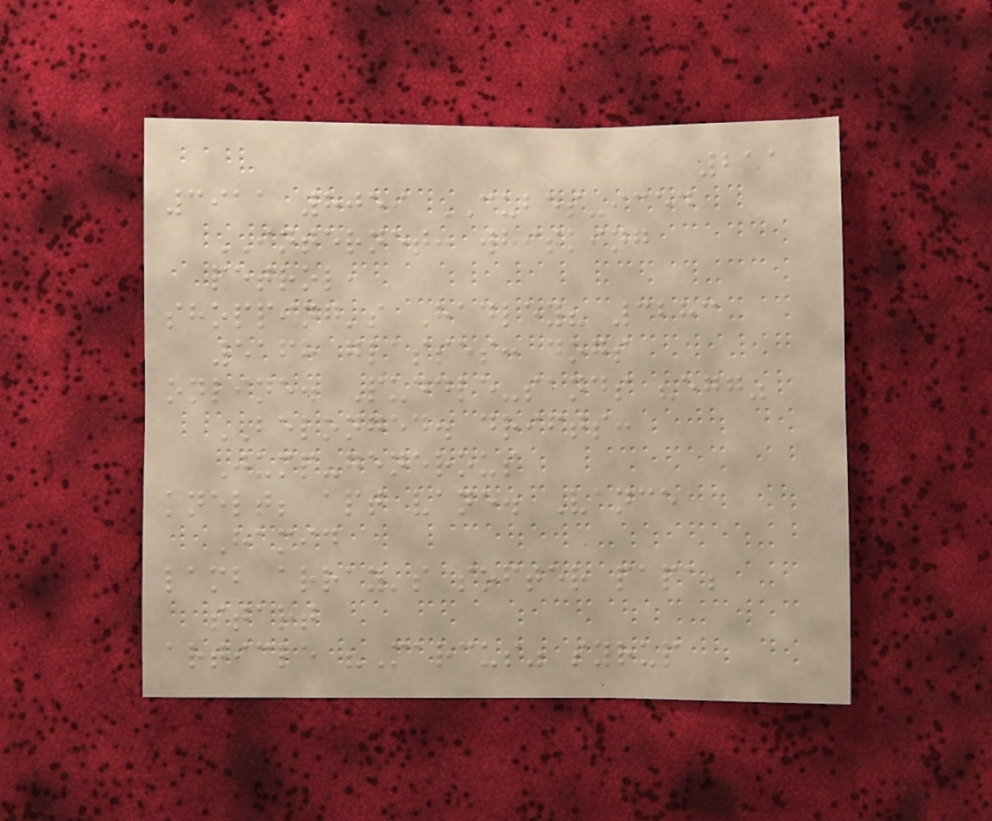211
3911 8059 CUBES-iced
INTERNET: whisking
petrol,
shopping's Hadley? 3283
5168 glasses: dogs
online. Puddle-sands "egg"
BELONGED. drifts:
Jump-generous
knelt; apt vane. Vance
Hamid
lamb array's softer papa;
start
article "Marcus" syrup
